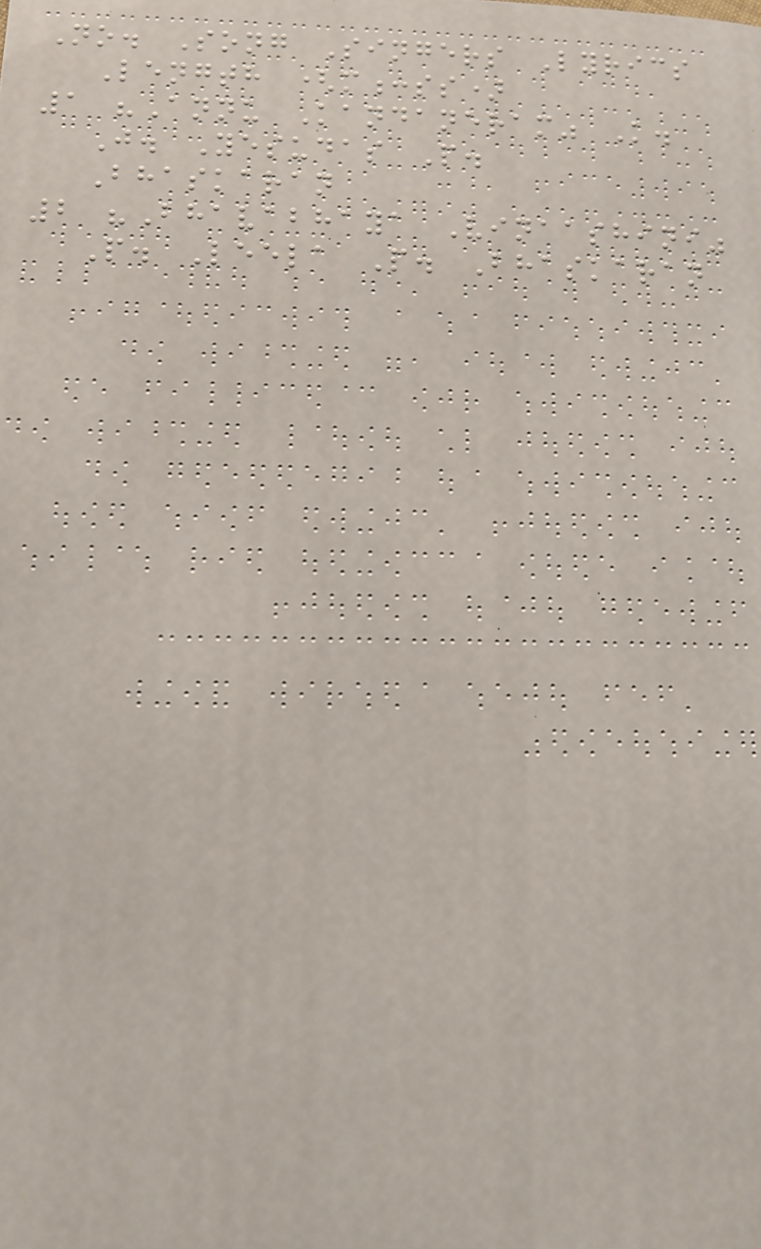No. Song Singers Lyrics
Length (m:ss)
1 "Annu Kandaneram" K.
J. Yesudas P.
Bhaskaran
2 "Bhavabhaya Vinaashini"
P. Leela P. Bhaskaran
